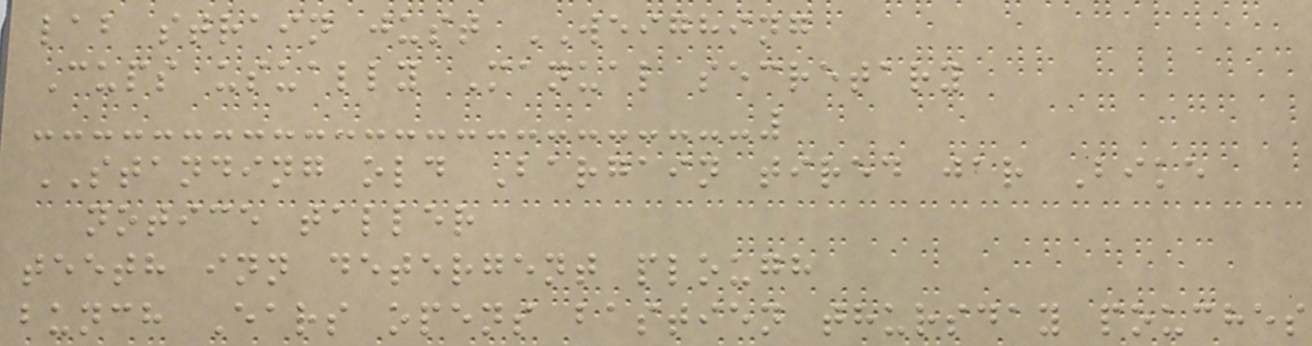lab strain just WEIGHING
Cups usually Manual secretary
STANDING old Bargain tired jar Bike
notice taller
teeth inn detergent plough
bunch Ears opens bastien thursday pouches
